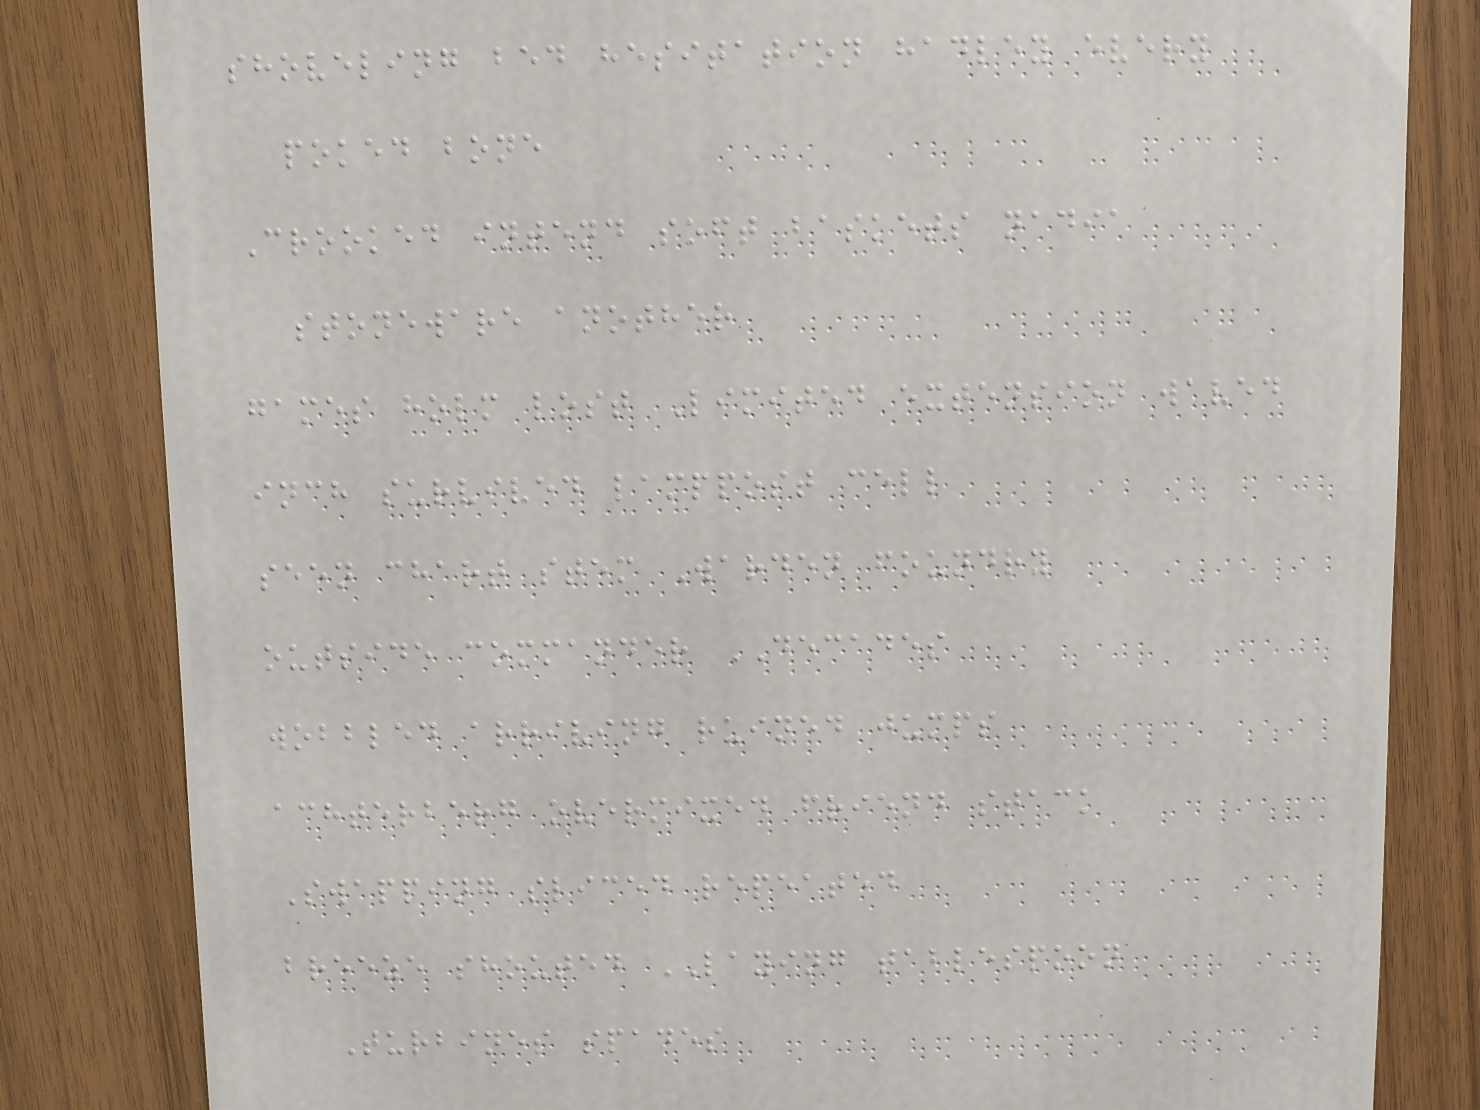shoveling bed hesitation hadley every
poked bone
Crooked intend soft baskets nadia
stoneware another
games holm lost Limited extension waved
inch survived lamppost cell
seen chart stem Warden foundry
outside commander DECADES
wobbled arriving ruined jumps
achterberg overmixed friend stack
Swapping sliced repeated
breeze shouted LAYING tablespoon
Turbines spades
